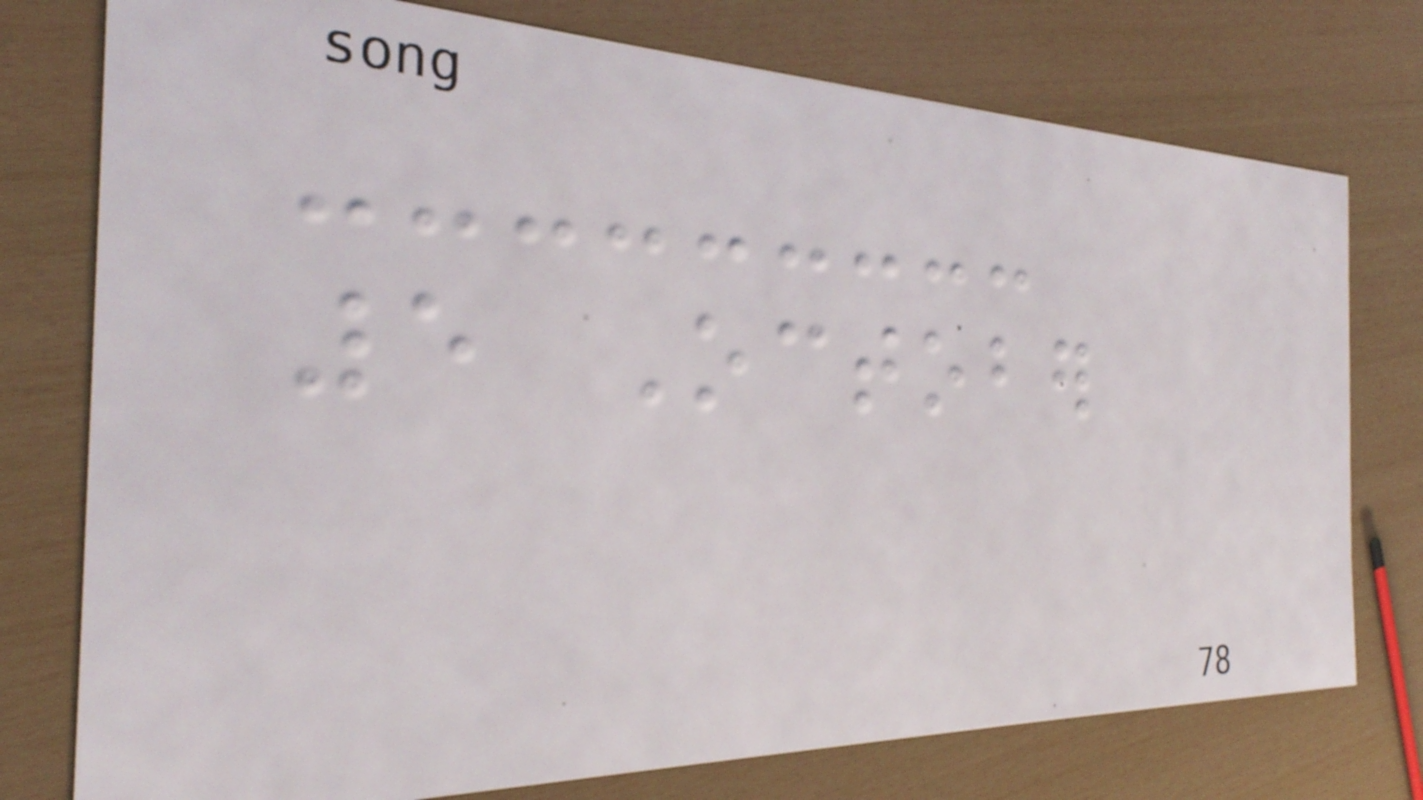5 October
